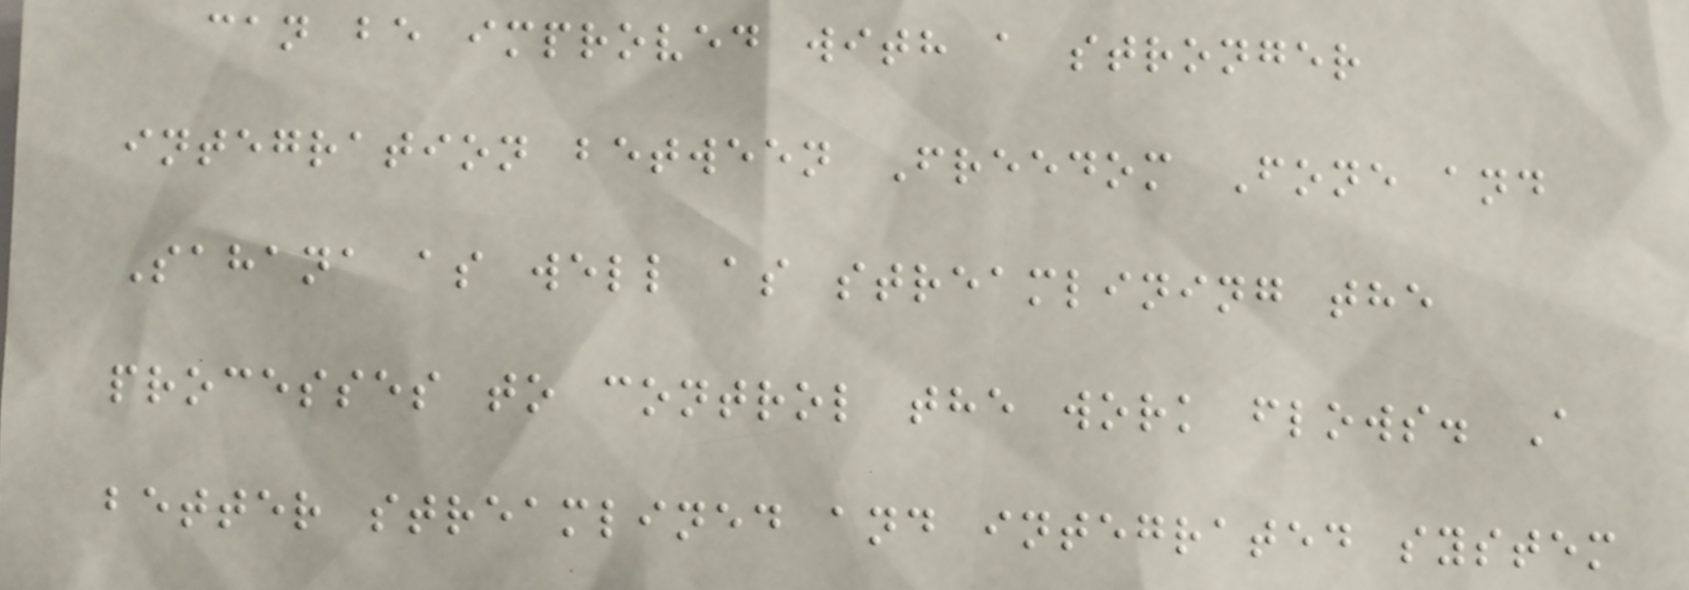can be improved with a stronger
integration between Freedom Fone and
Sahana as well as streamlining the
processes to control the work flows. A
better streamlined and integrated system
